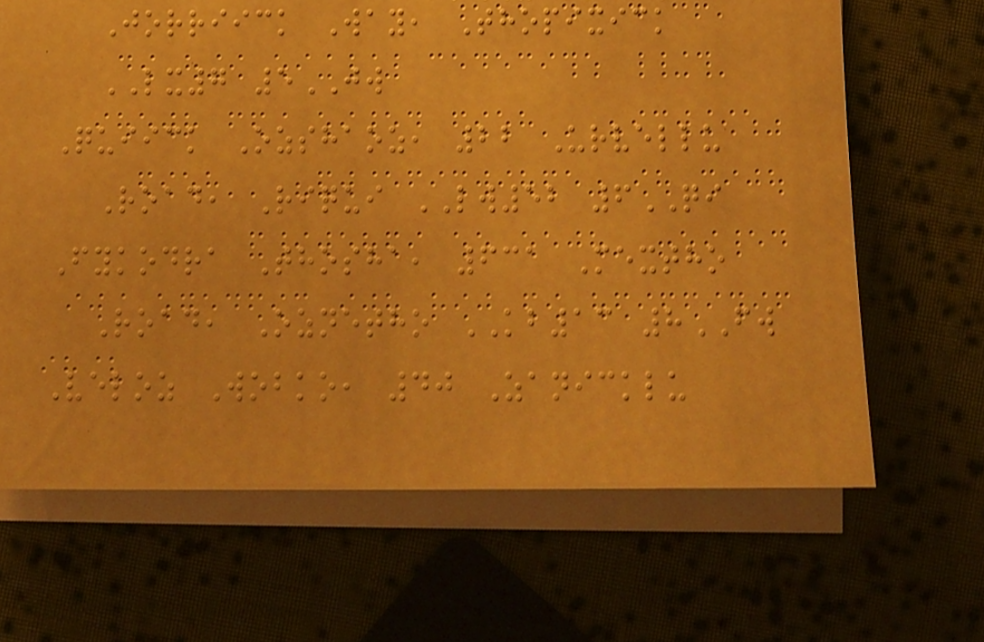Jorriick Way, Thopixick
LX7 5JW
Quiick Ozshaoz, 22 Urvellu
Road, Riqui LW52 6QI
Fykodra Thosha, 631 Mextho
Road, Oznetho KB13 8FW
Veloz Wobko, 40 Zanicklu
